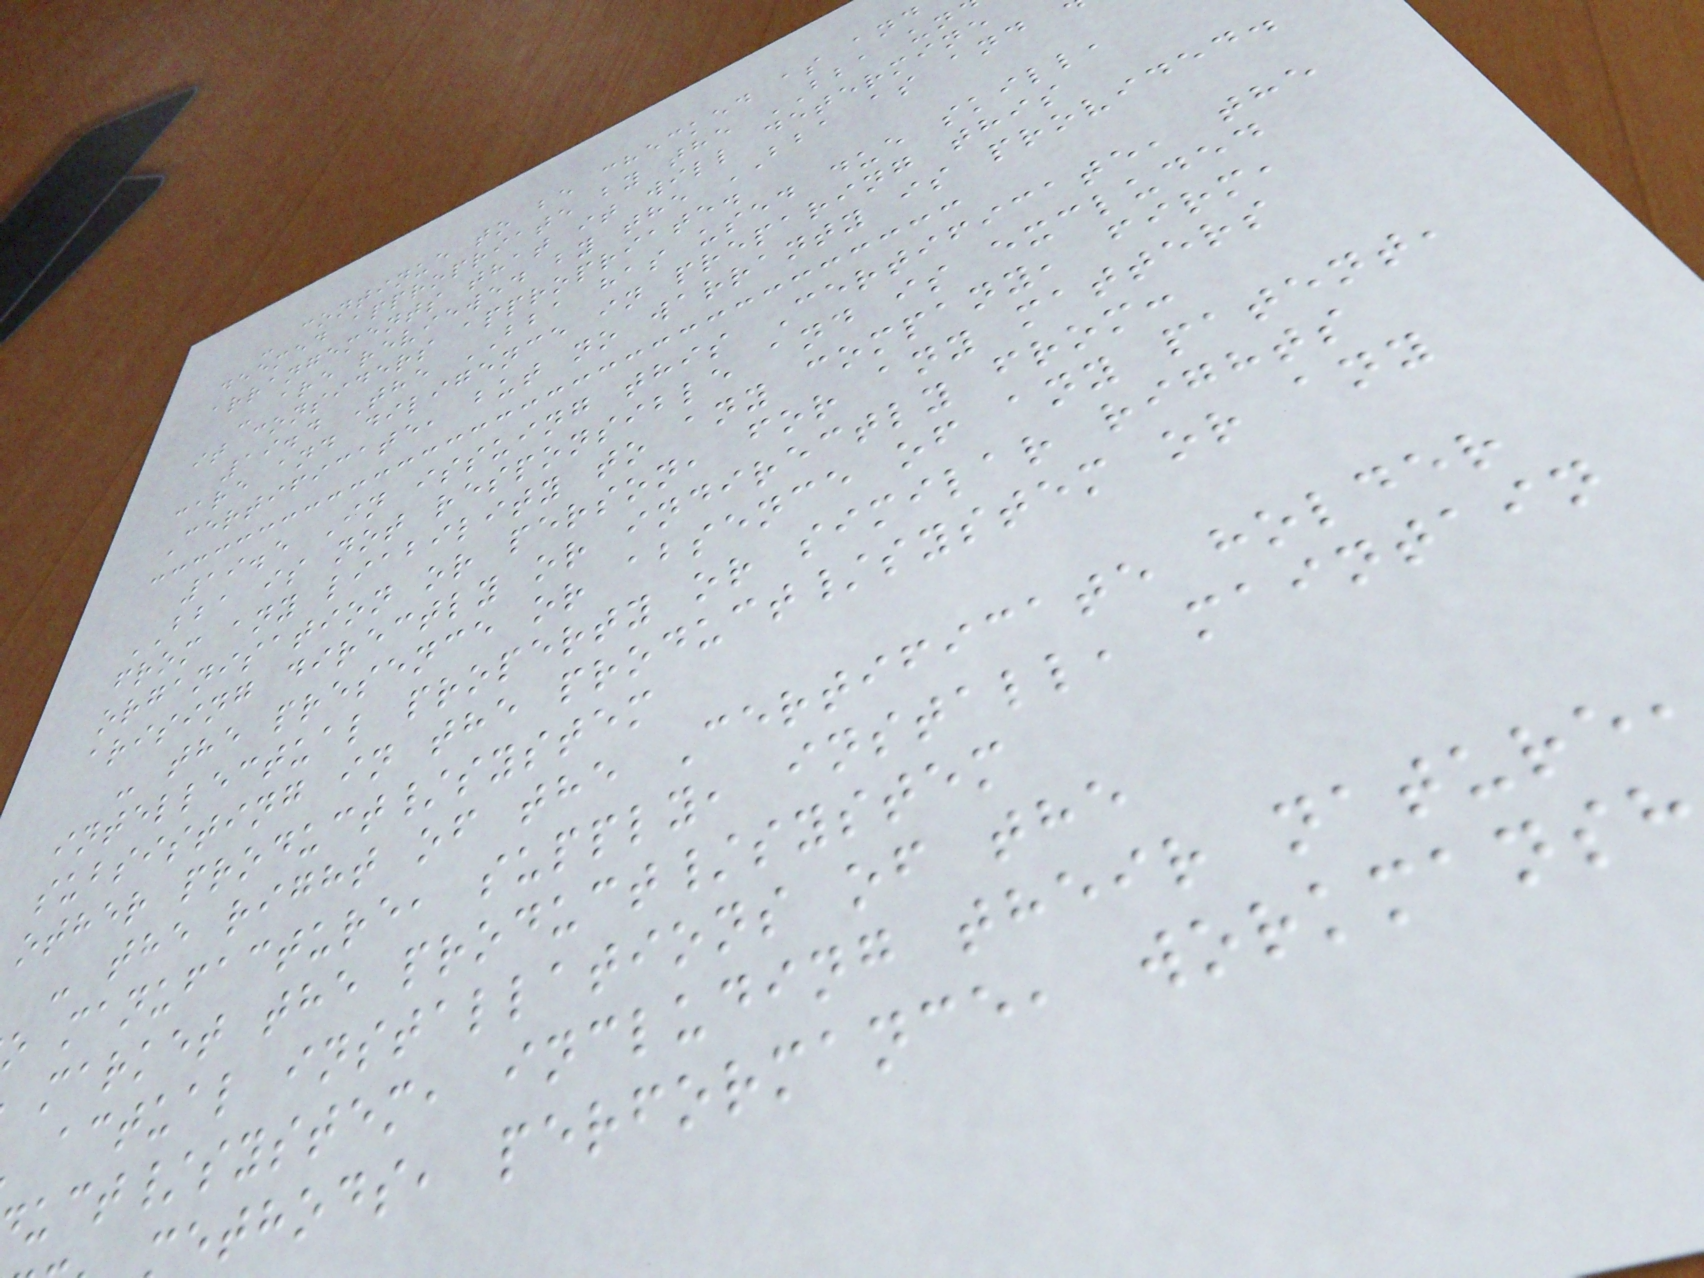- continue to be checked as and
deemed appropriate by the BBA un
arrangements that it will determine
- are reviewed by the BBA as and
it considers appropriate.
19.4 The BBA has used due skill,
care and diligence in preparing this
Certificate, but no warranty is provided.
19.5 In issuing this Certificate, the
BBA is not responsible and is excluded
from any liability to any company, firm,
organisation or person, for any matters
arising directly or indirectly from:
- the presence or absence of any patent,
intellectual property or similar rights
subsisting in the product/system or any
other product/system
- the right of the Certificate holder
o manufacture, supply, install, maintain
market the product/system
actual installations of the
uct/system, including their nature
ethods, performance, workmansh
